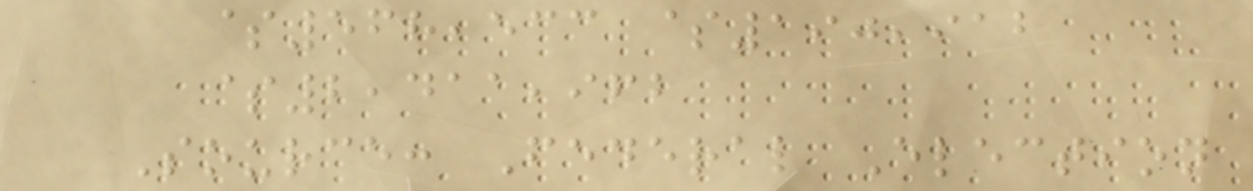$568,533 $190,912
$2,411,962
Source: Federal Election
